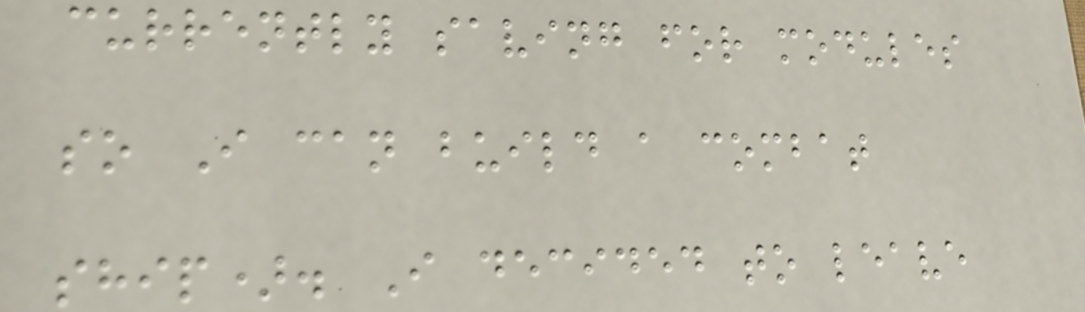currently saving for modules
so I can build a combat
ship). I decided to leave
